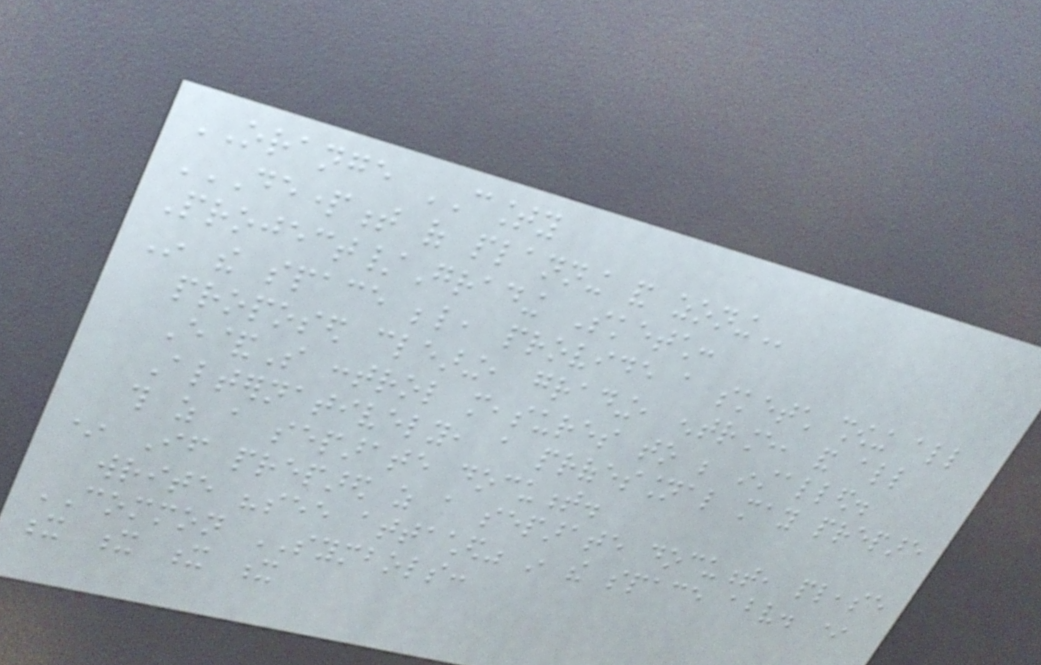ORANGE COUNTY
DEPARTMENT OF PLANNING AND ZONING
Project/Grading Sketch:
In the space below, provide a sketch showing all
proposed clearing, grading, entrance, and all
E&S control measures to be installed.
Alternatively, a professional may prepare
this as a separate document.
* If prepared as a separate document, please
write "see attached" in the space above. *
COMMON SYMBOLS:
x x x x
